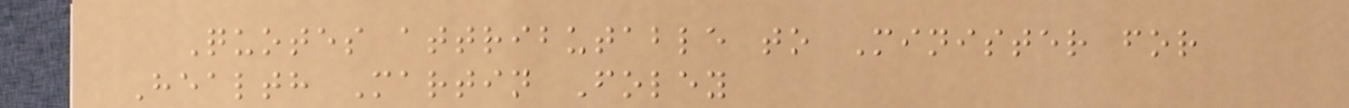Quotes attributable to Minister for
Health Martin Foley
